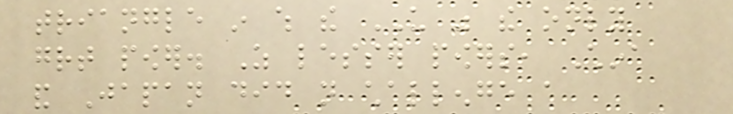triangle in which the US was the only
great power. As lesser powers, China
and Japan did not challenge a
